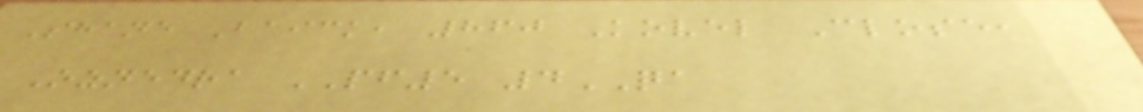Shane Baick, 860 Kovel Close,
Oznedra PF5 4QA
